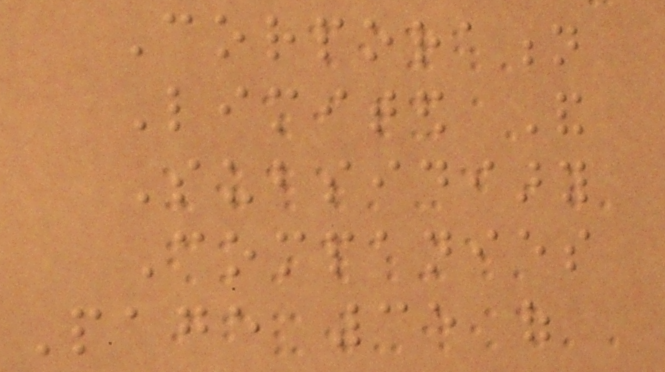Corporation
Limited And
Subsidiary
Companies
Page 35 of
